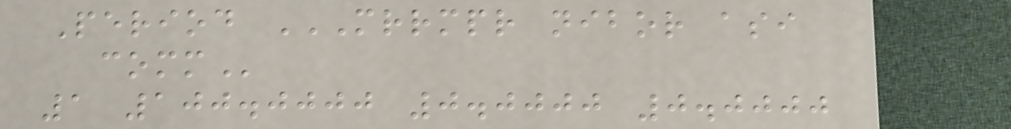Period MRRMPR NIBOR ASI
COMM
1 100.0000 0.0000 0.0000
